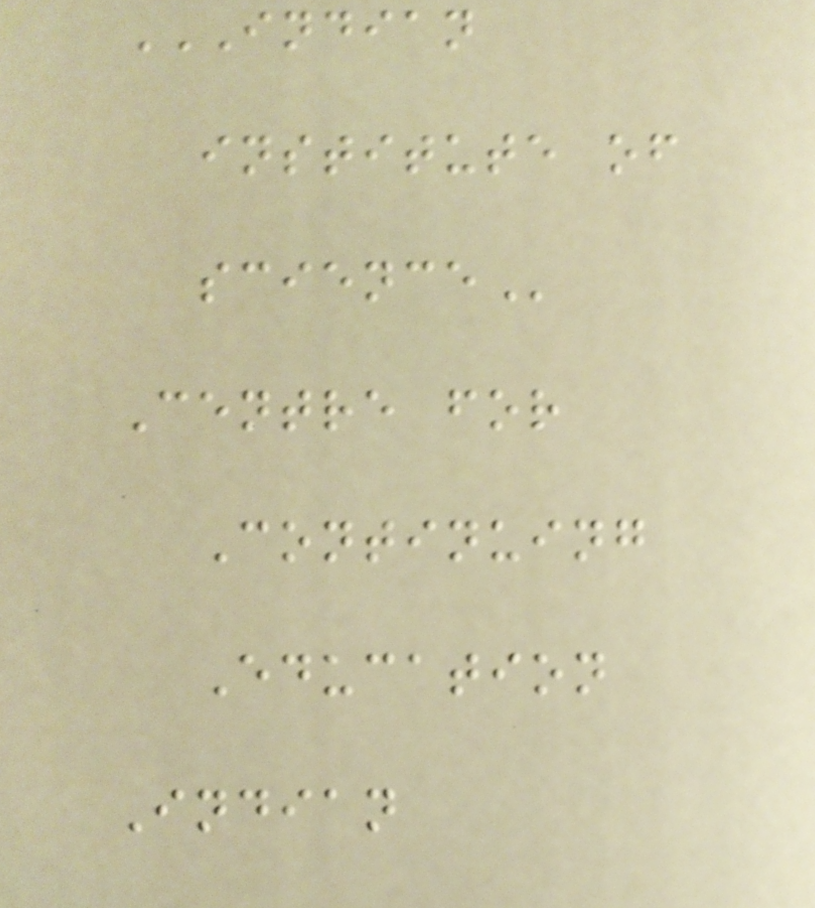INDIAN
INSTITUTE OF
SCIENCE
Centre for
Continuing
Education
Indian
